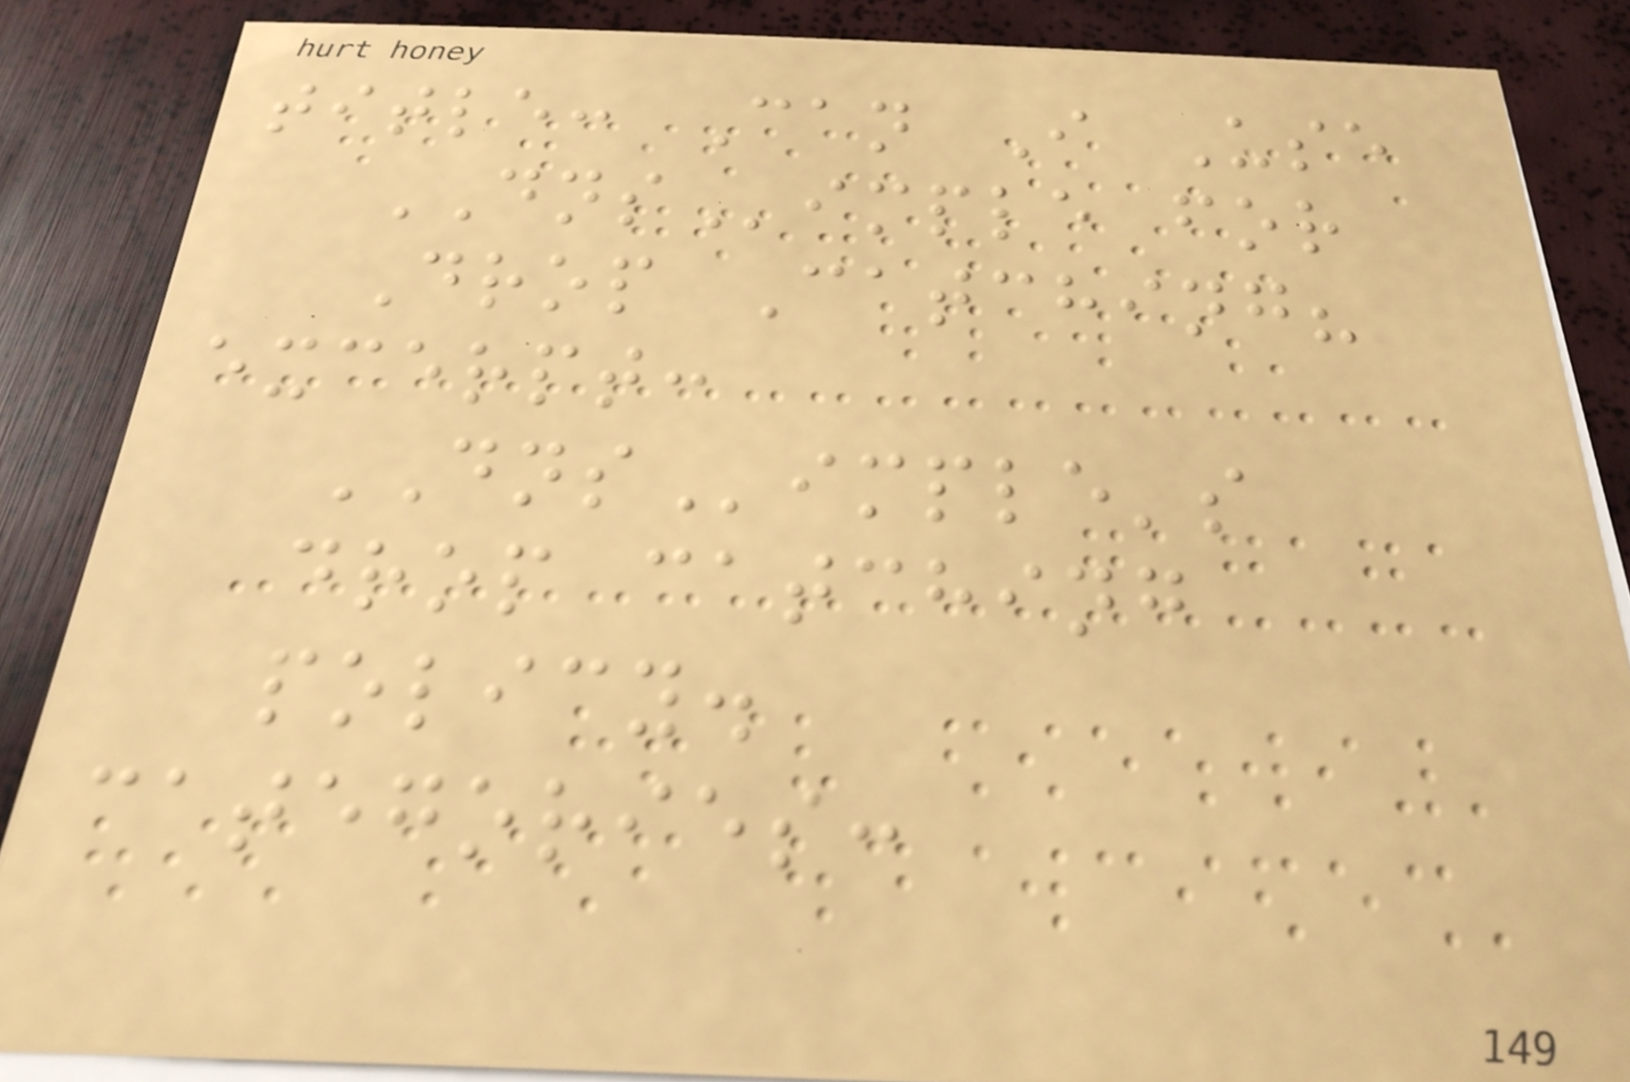title: Can I Use
DNSimple for
Drop Catching?
excerpt:
DNSimple's
drop catching
policy.
categories:
